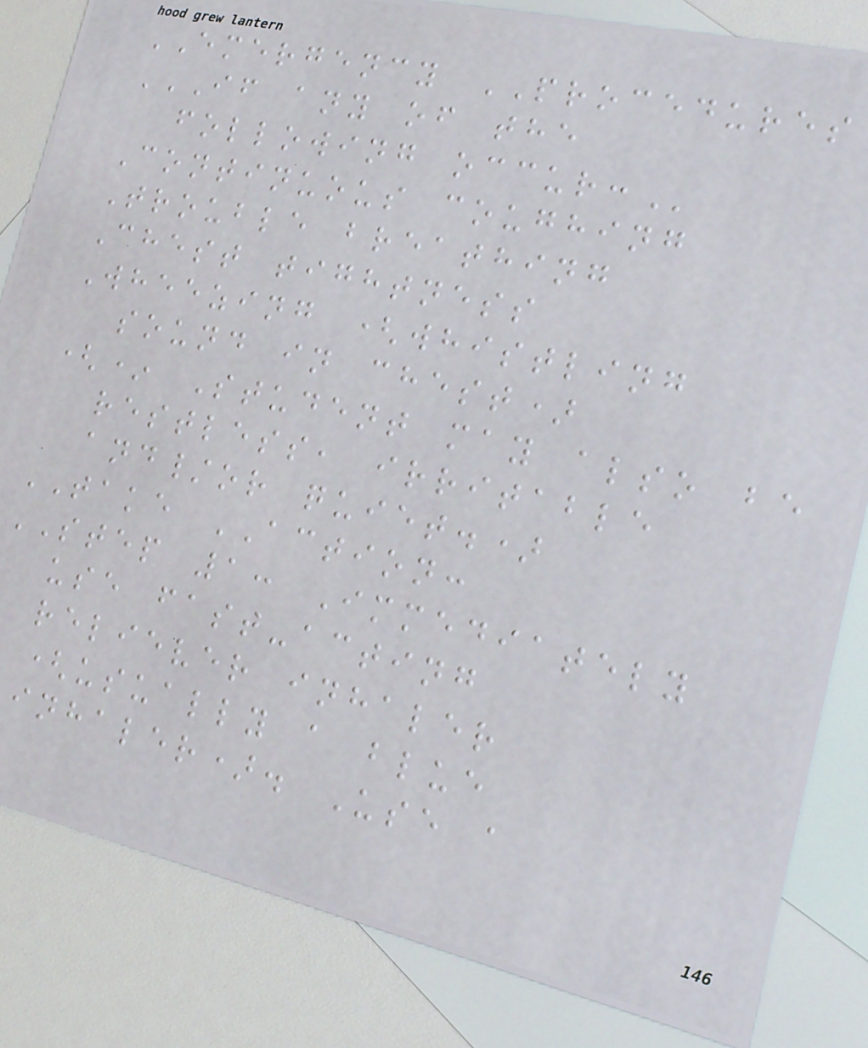EMERGENCY PROCEDURES
IF ANY OF THE
FOLLOWING OCCUR:
Continuous coughing
Trouble breathing
Chest tightness
Wheezing (whistling
sound in chest)
(* Student may also be
restless, irritable
and/or quiet.)
TAKE ACTION:
STEP 1: Immediately
use fast-acting
reliever inhaler
(usually a blue
inhaler). Use a
